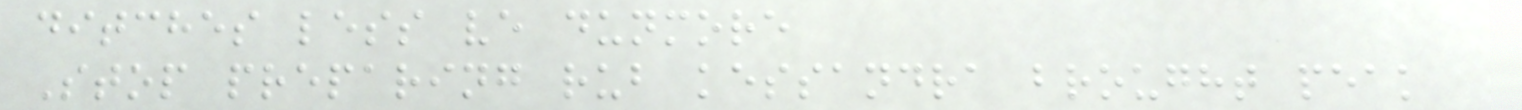ditches less ve dunmore
Stop preparing rub kessandra brought peak
